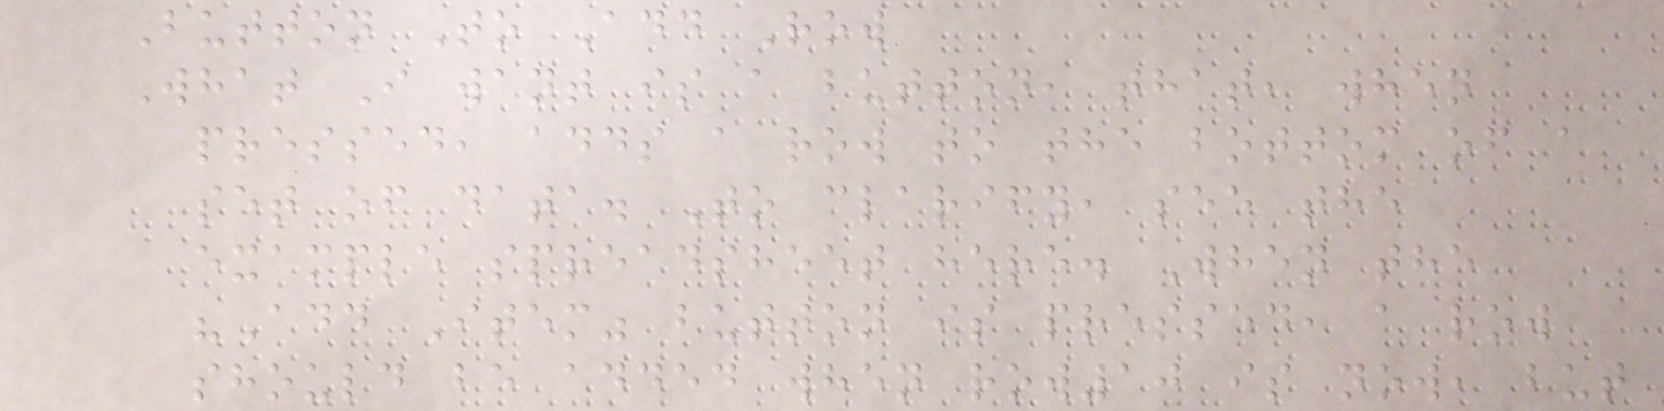Button To Add Row
What I want is a button, that, when
pressed, adds a row to the bottom of a
set of data. To clarify, see the
example spreadsheet here. When the
"Add Item" button is pressed, a row
should be added when row10 is now, but
